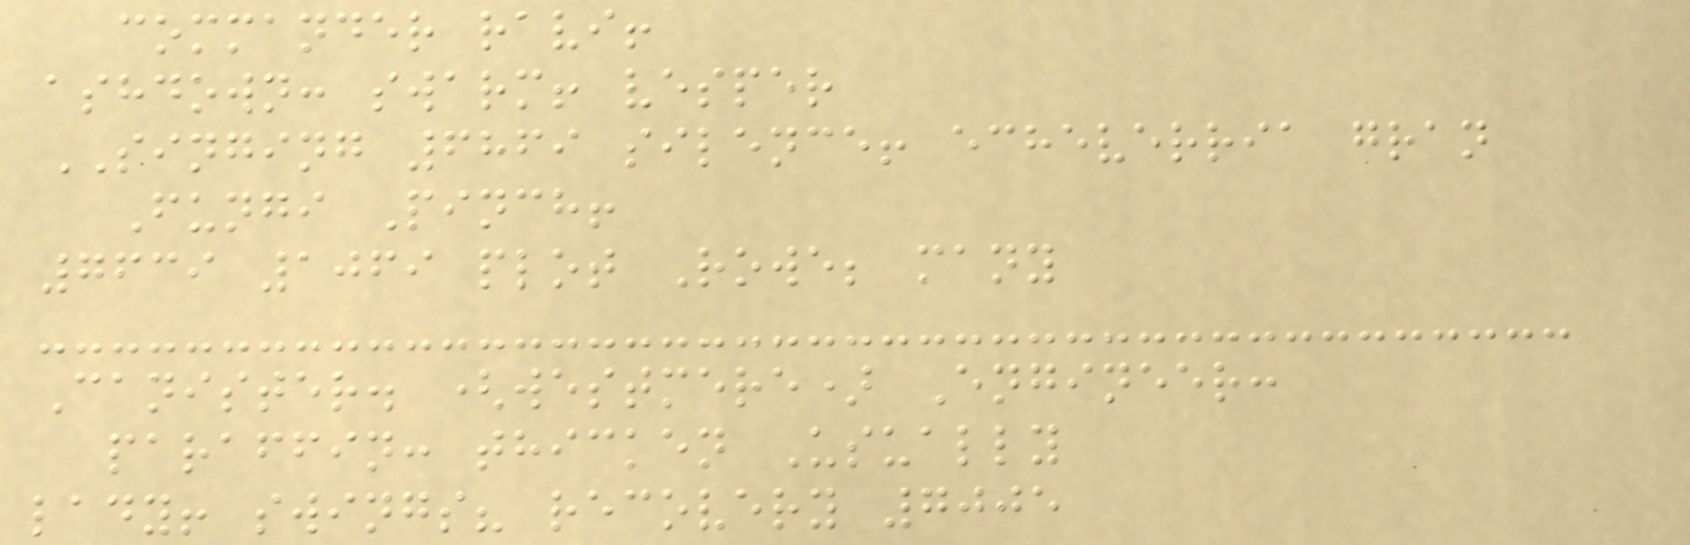commander ravi!
ashdown: swarm! vesper
SINGING 6869 silence! echeverria gran
Fungi Pinch!
7639 1069 plot Rowe; many
Canister. (westmere) Engineer:
paraffin: thicken Usually
lady! swings? recovery 7005
